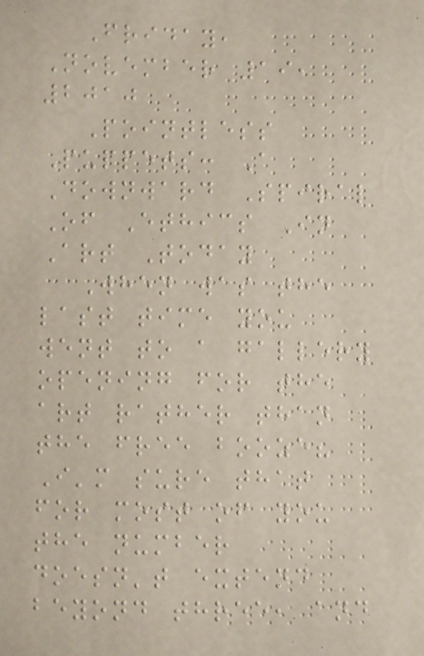Friday,
November 19,
2010
Pointless
Puppets: A
Downward Spiral
Of Ethics In
Art Today
When was the
last time you
went to a gallery
opening for the
art rather than
the free booze?
I'm sure that
for most of you
the number
doesn't extend
beyond three, and
